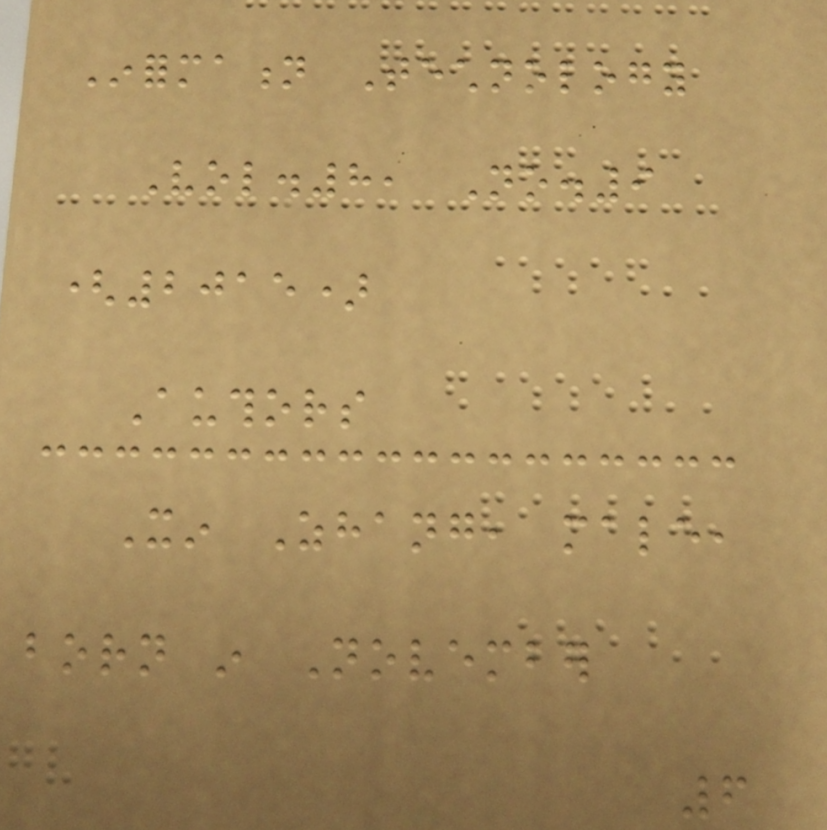Information Technology
Vol.8, No.9
(2015)
Authors
Xin Zhang, male,
born in November
6
